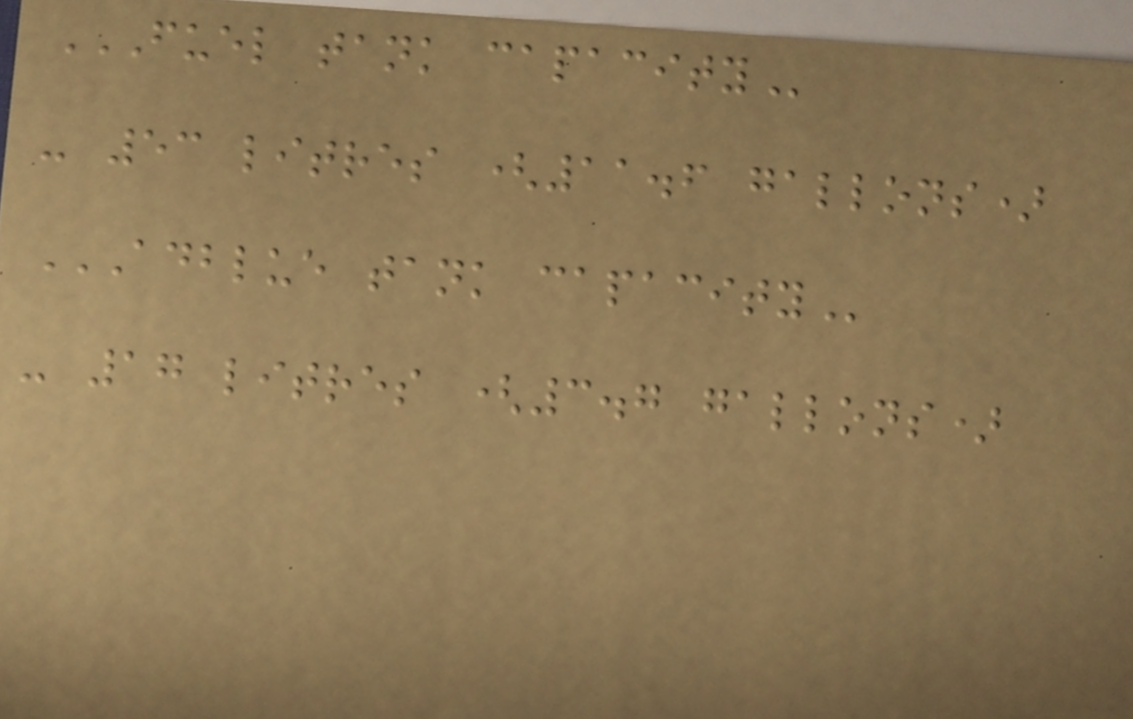FUEL TANK CAPACITY
- 53 litres (11.6 gallons)
ADBLUE TANK CAPACITY
- 17 litres (3.7 gallons)
